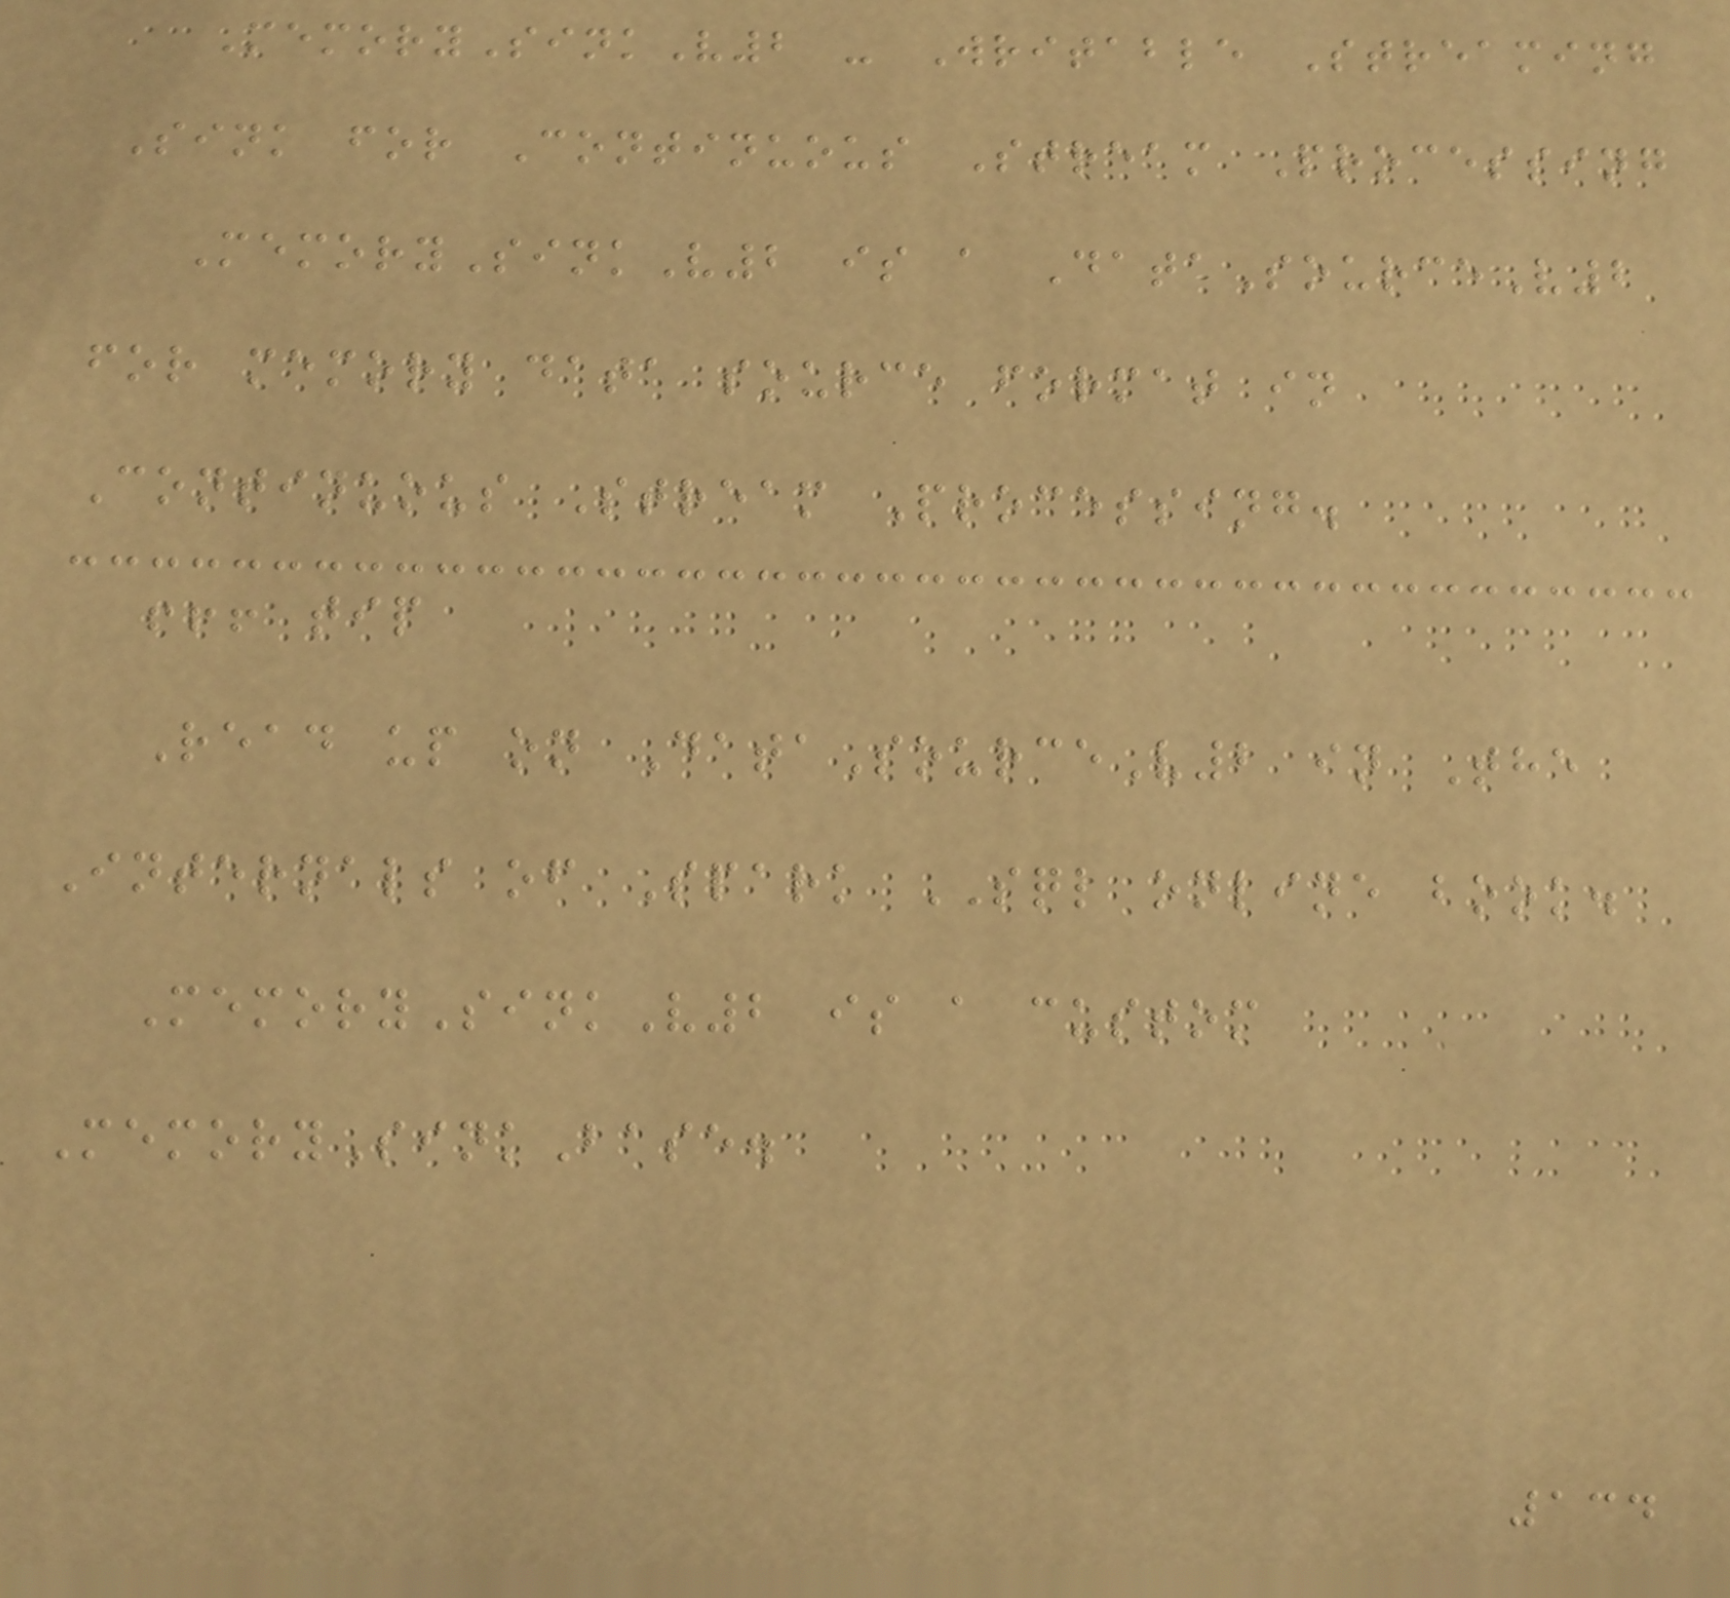MemorySinkV2 - Writable Streaming
Sink for Continuous Stream Processing
MemorySinkV2 is a DataSourceV2
for memory data source format in
Continuous Stream Processing.
!!! tip
Read up on DataSourceV2 in The
Internals of Spark SQL online book.
MemorySinkV2 is a custom
MemorySinkBase.
134
